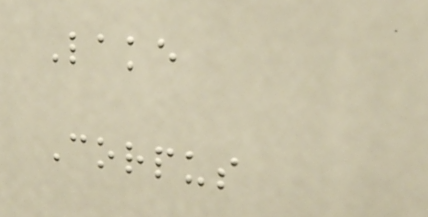Lake
Corpus
